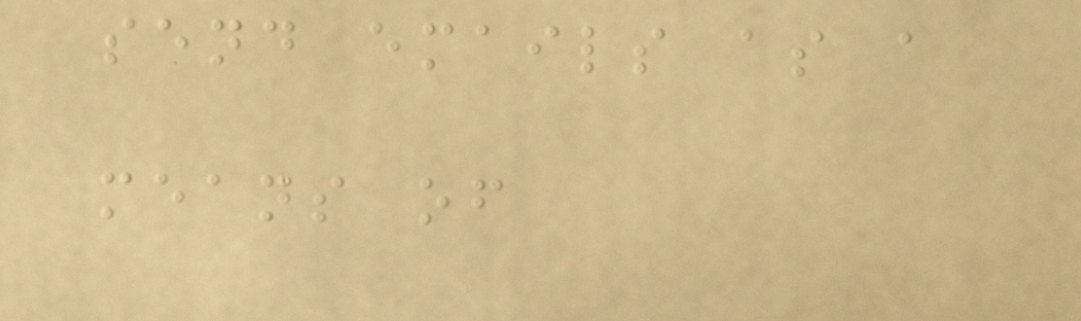send emails as a
means of
